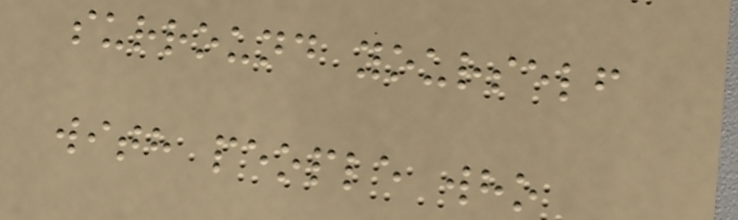surround yourself
with people who
